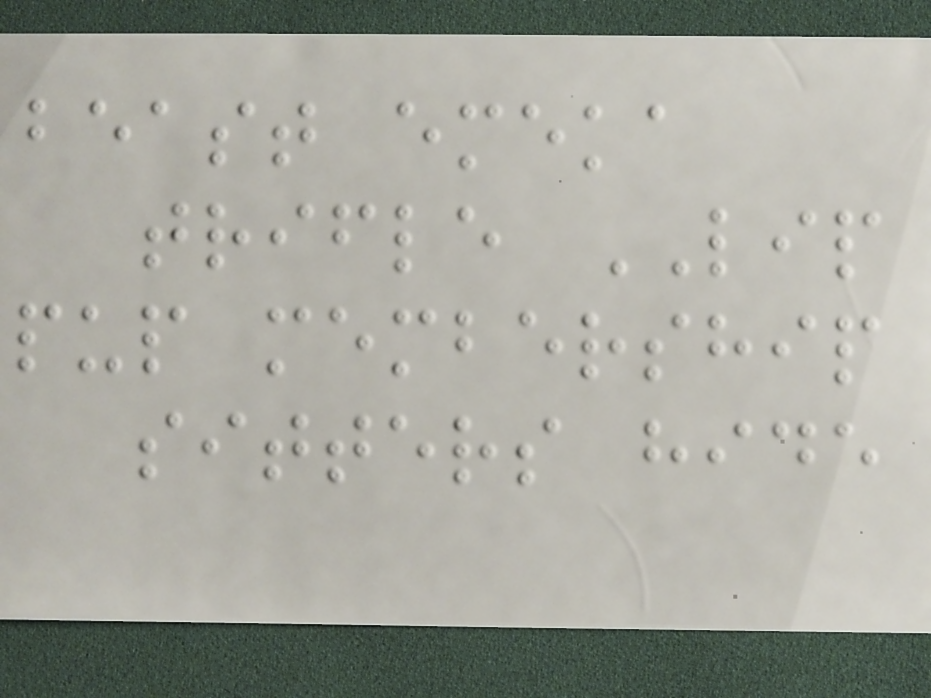beast emeka
trifle LIP
pup membership
sitters hide
